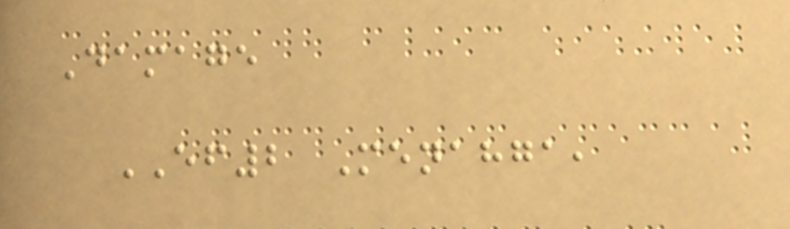Damage
EF2 Menahga,
